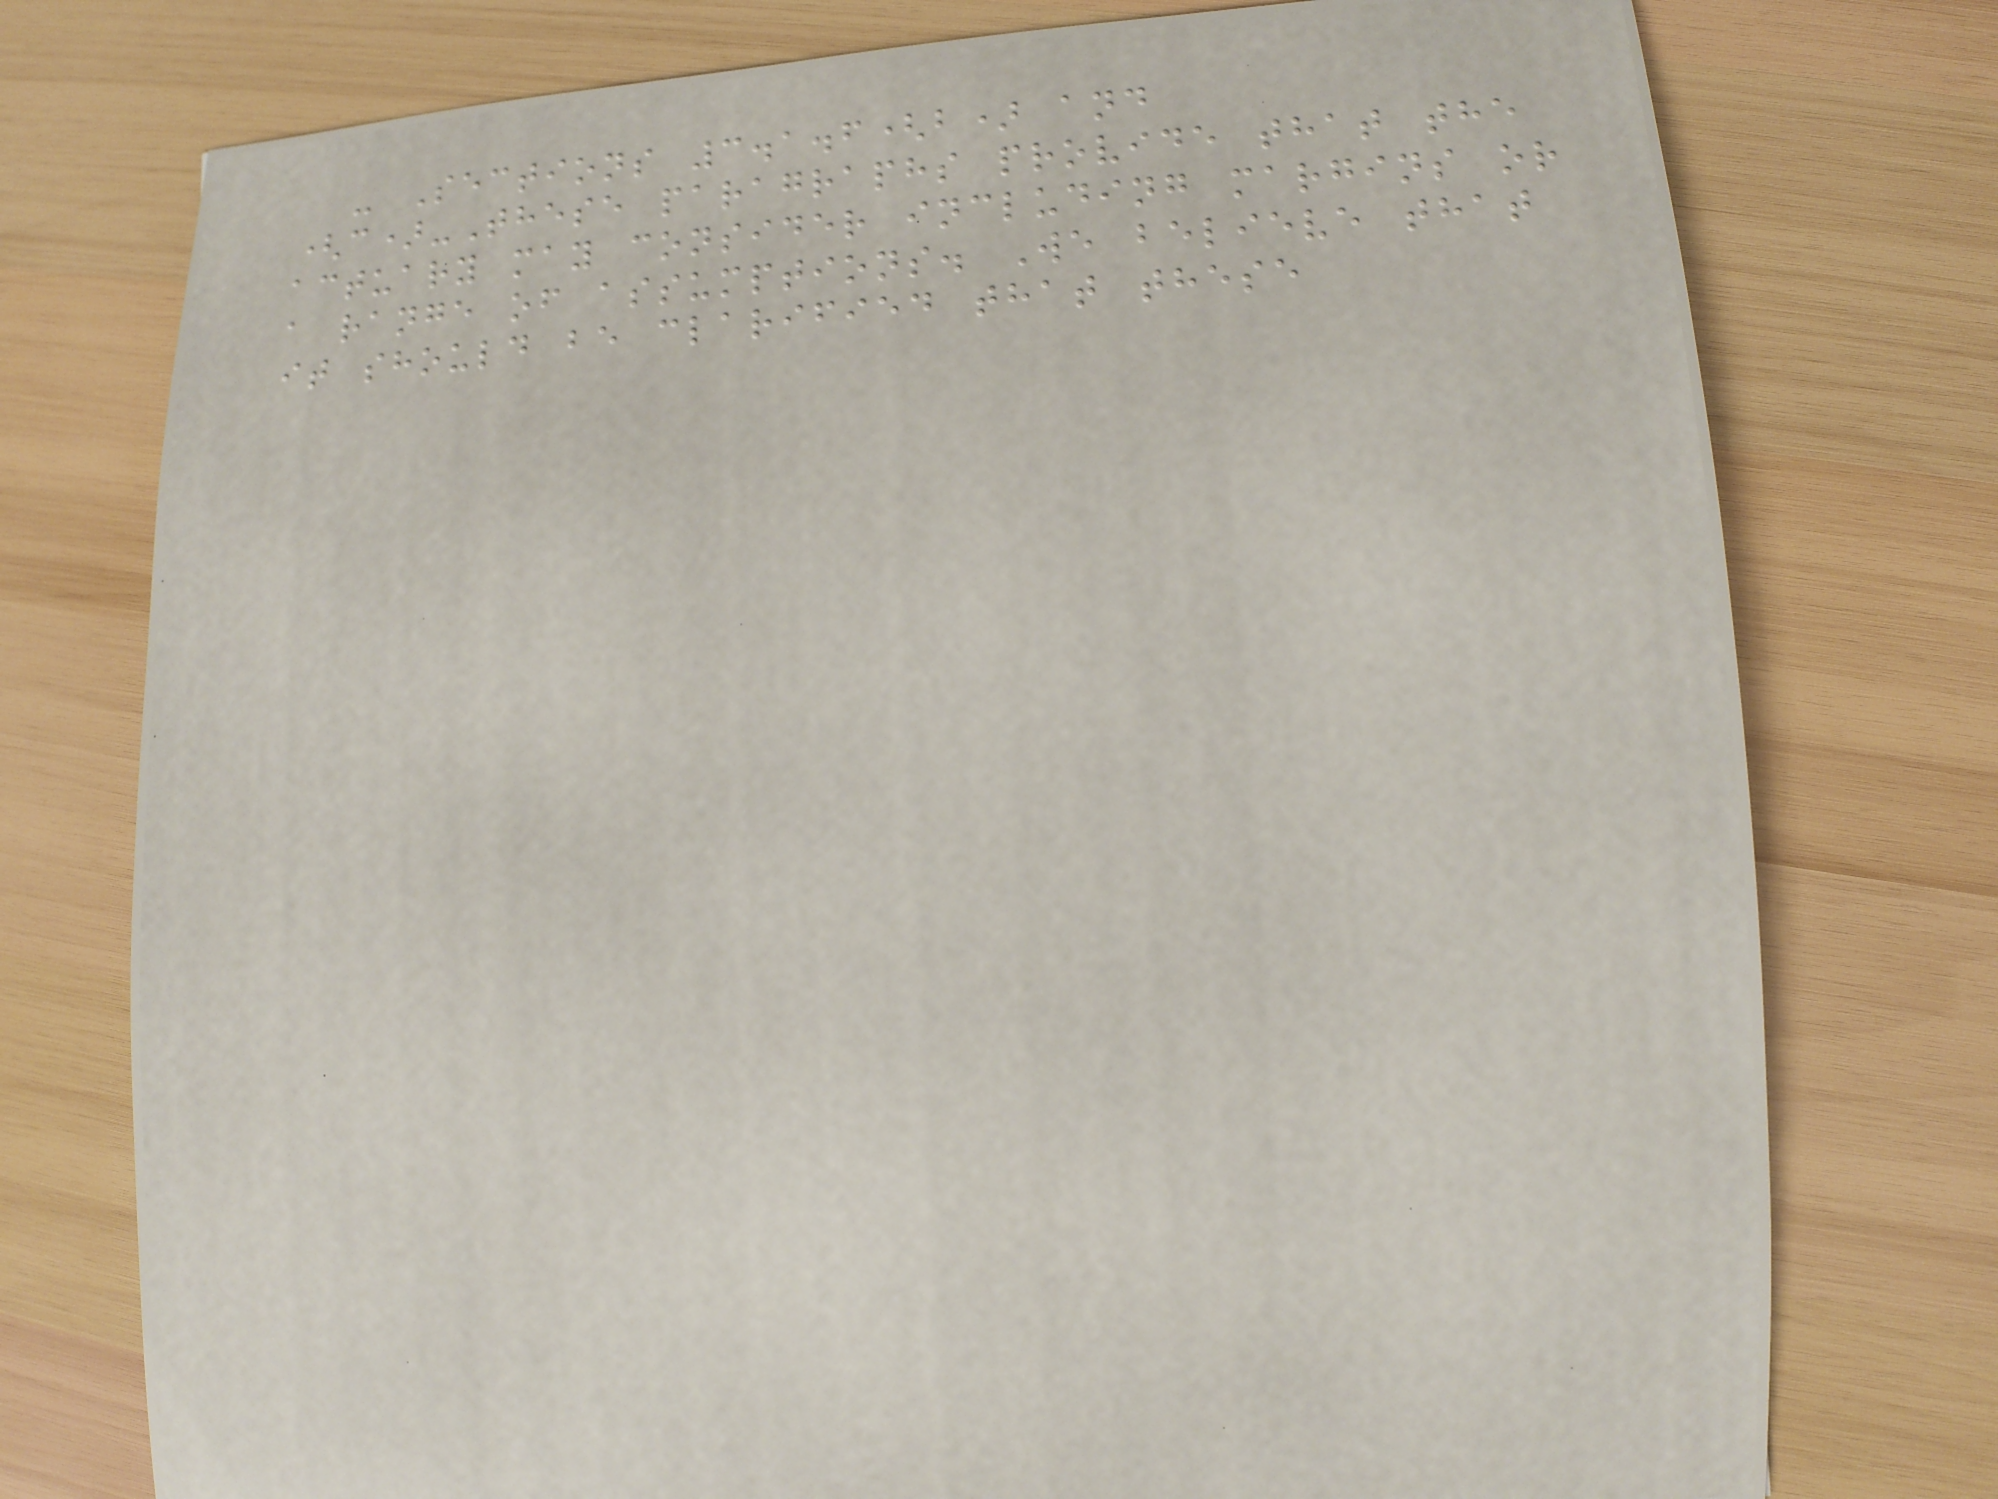- Sections 3.1.6(b) and
(c)-These paragraphs provide that the
actuary may consider including margins or
a range of assumptions. We believe that
it should be clarified that these
